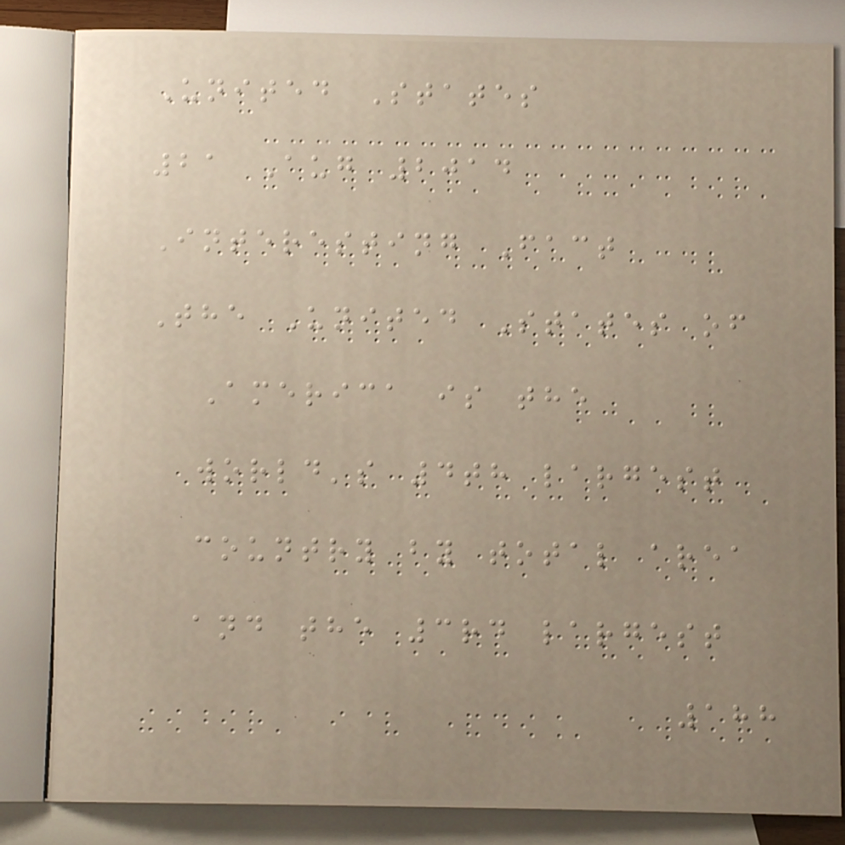United States
21 Aug 2014
Interesting Fact
The United States of
America is the
world's 4th largest
country by total area
and the 3rd largest
188
